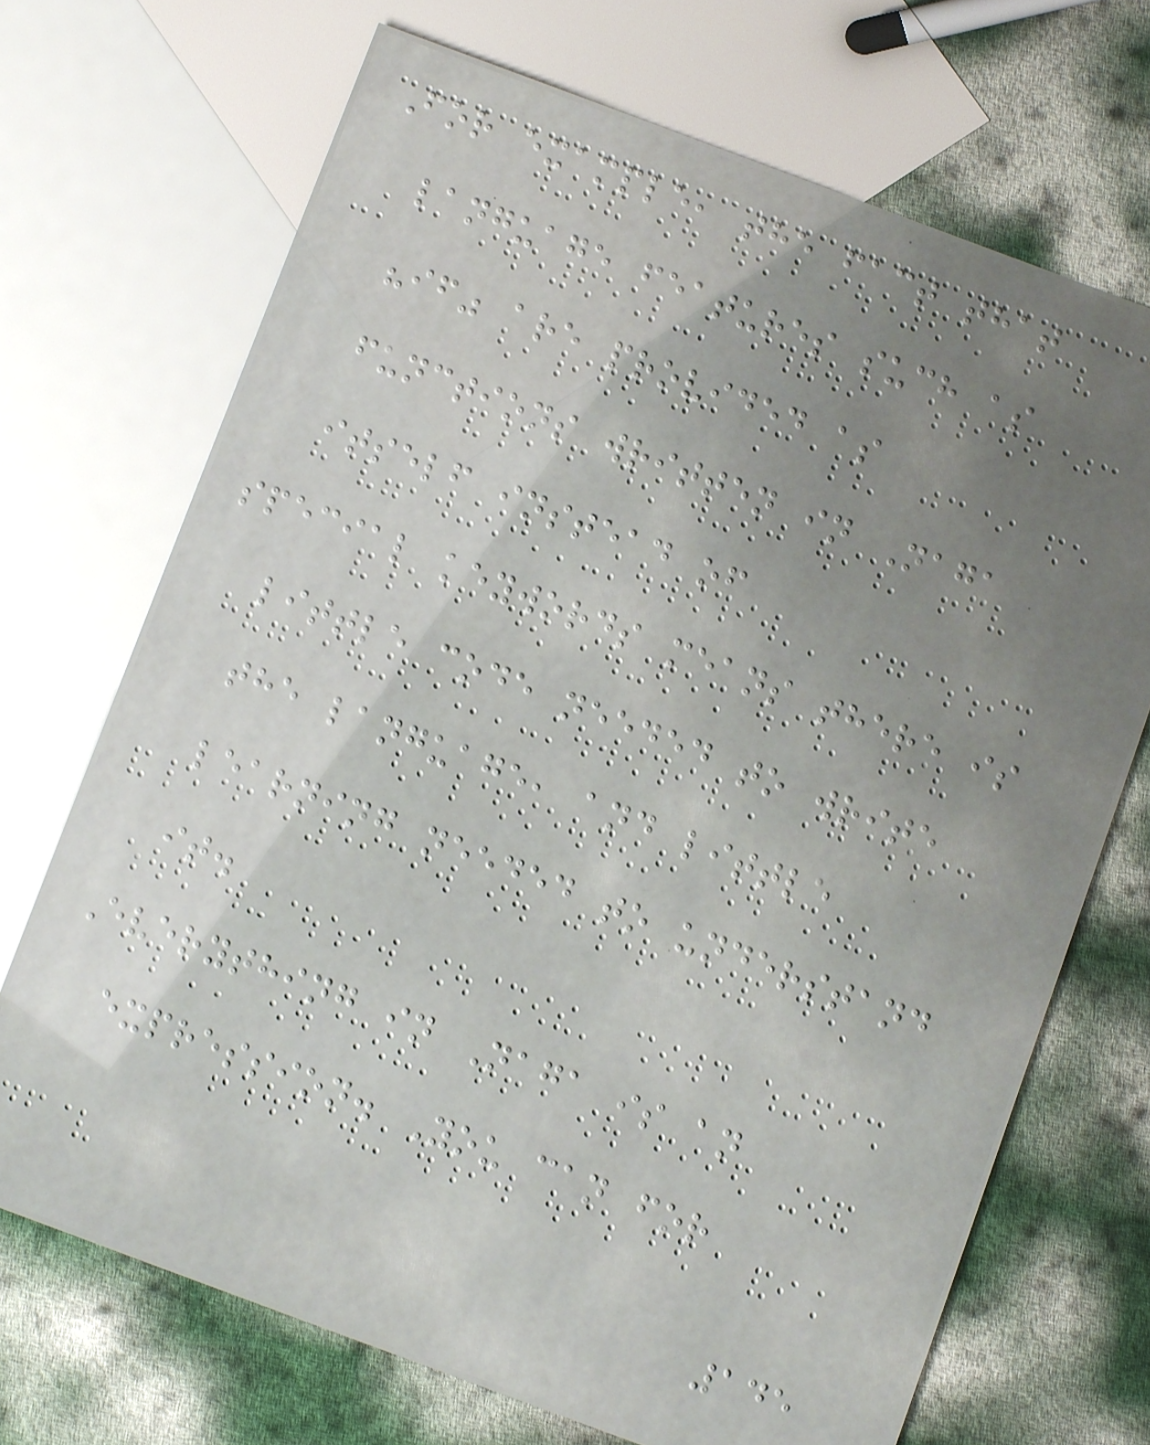For example, the fact that
language features such as
"if" are provided as
functions written in Naga
itself instead of
special keywords means there is
little code needed to write
the language, and little
learning needed to understand
it.
Everything in Naga is an
expression. You can for
145
